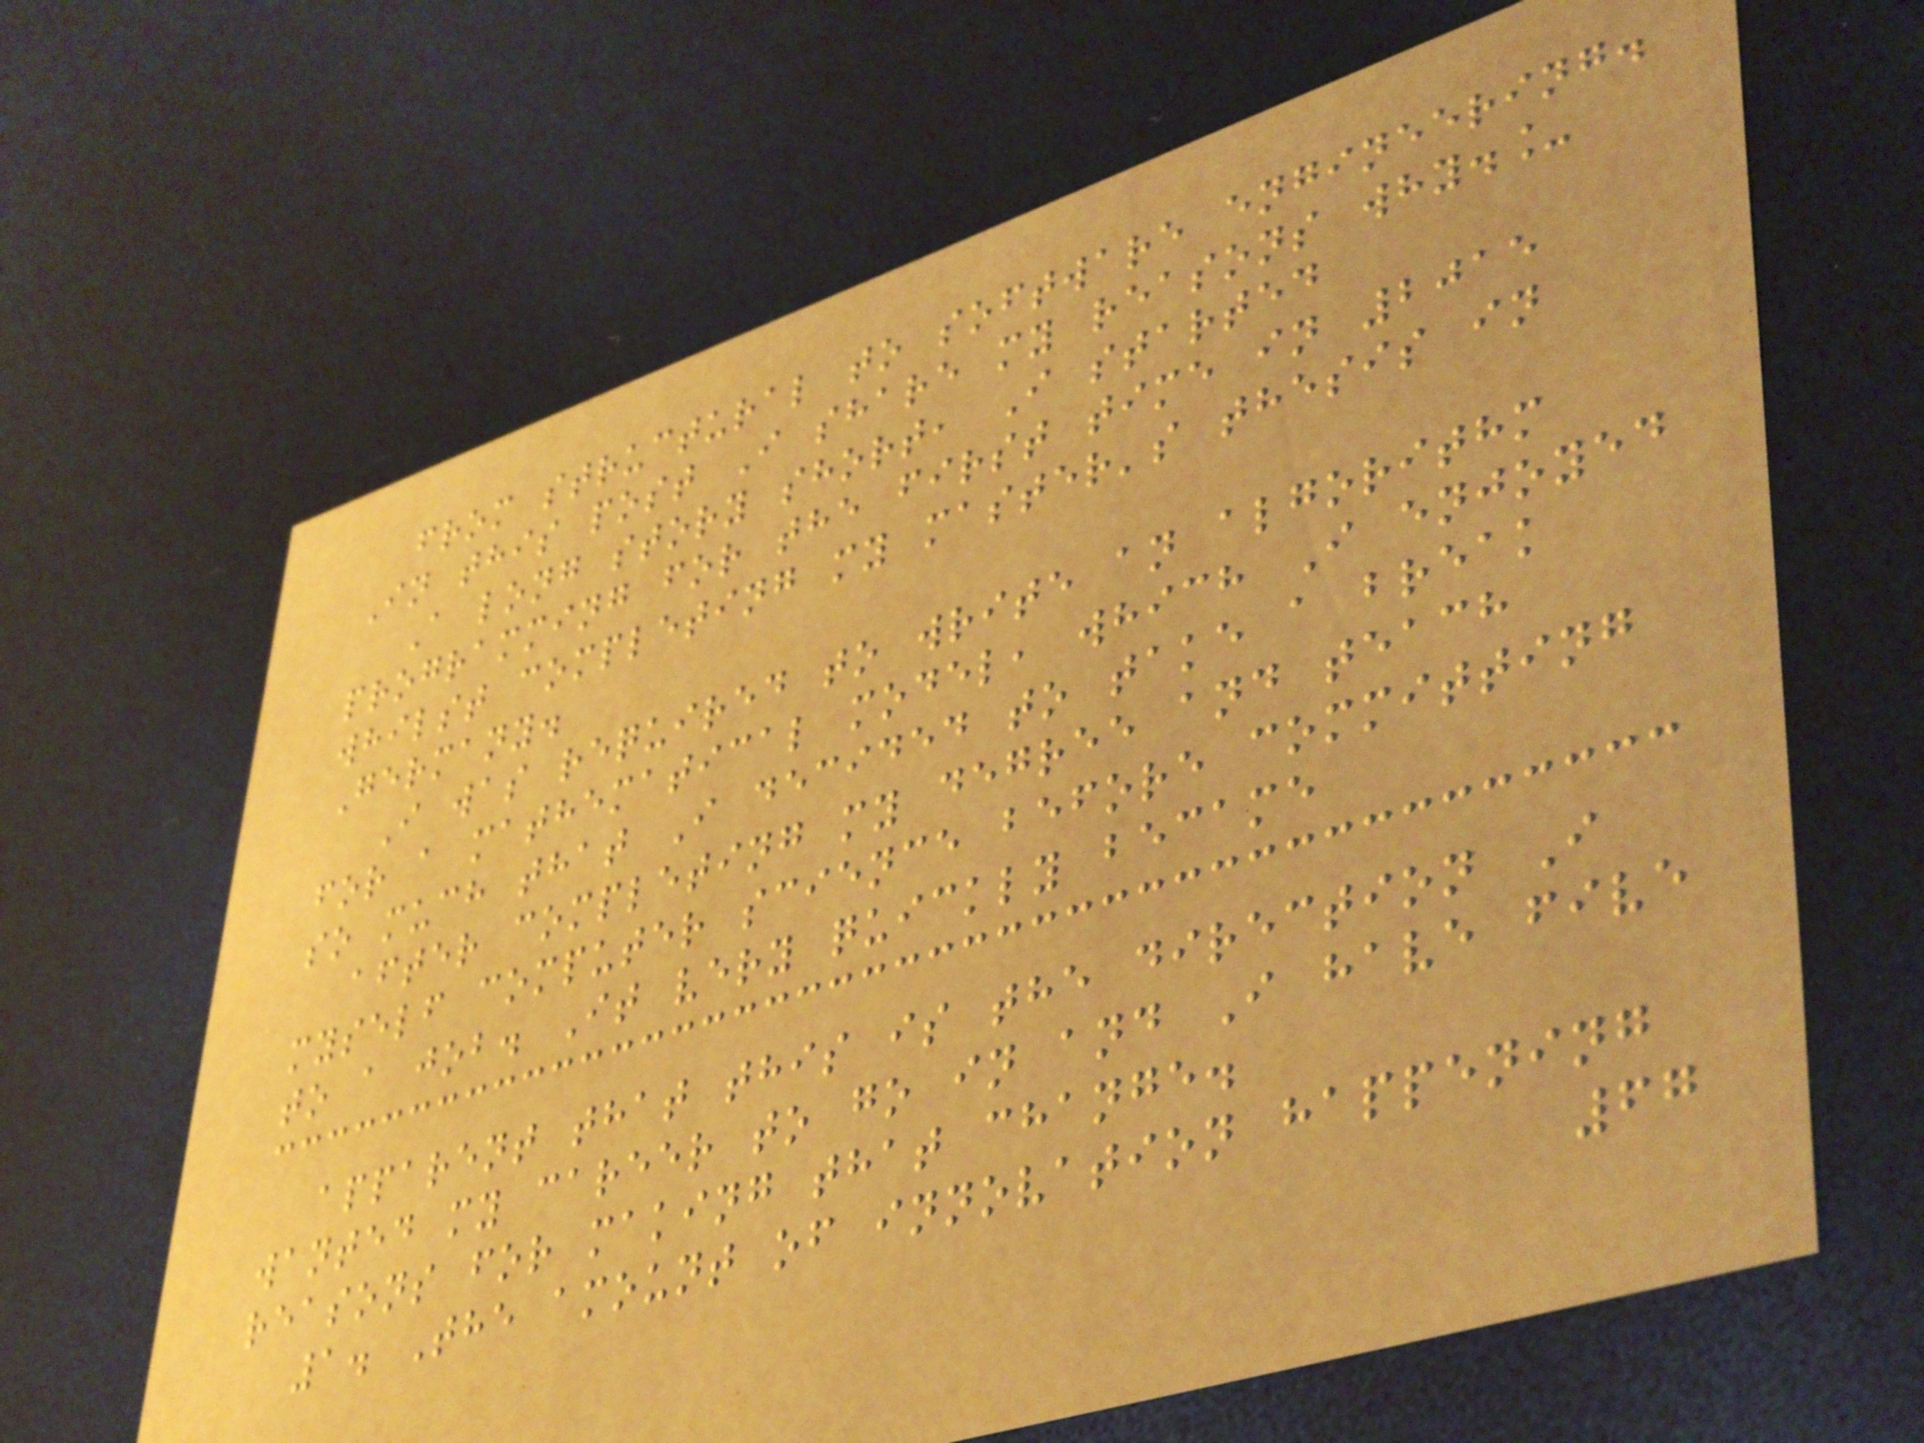from structural to software engineering.
In this post I share my reasons why._
A long story short, I started
programming for the first time in 2015
whilst completing my master's thesis in
Germany.
I was required to write an algorithm
for a mathematical model, which I enjoyed
so much that I decided to take a break
after completing my degree and teach
myself computer science before committing
to a job. It very quickly became
apparent that this is the direction I
wanted my career to go in and I have five
reasons for making that change.
1. The amount of innovation happening
67
